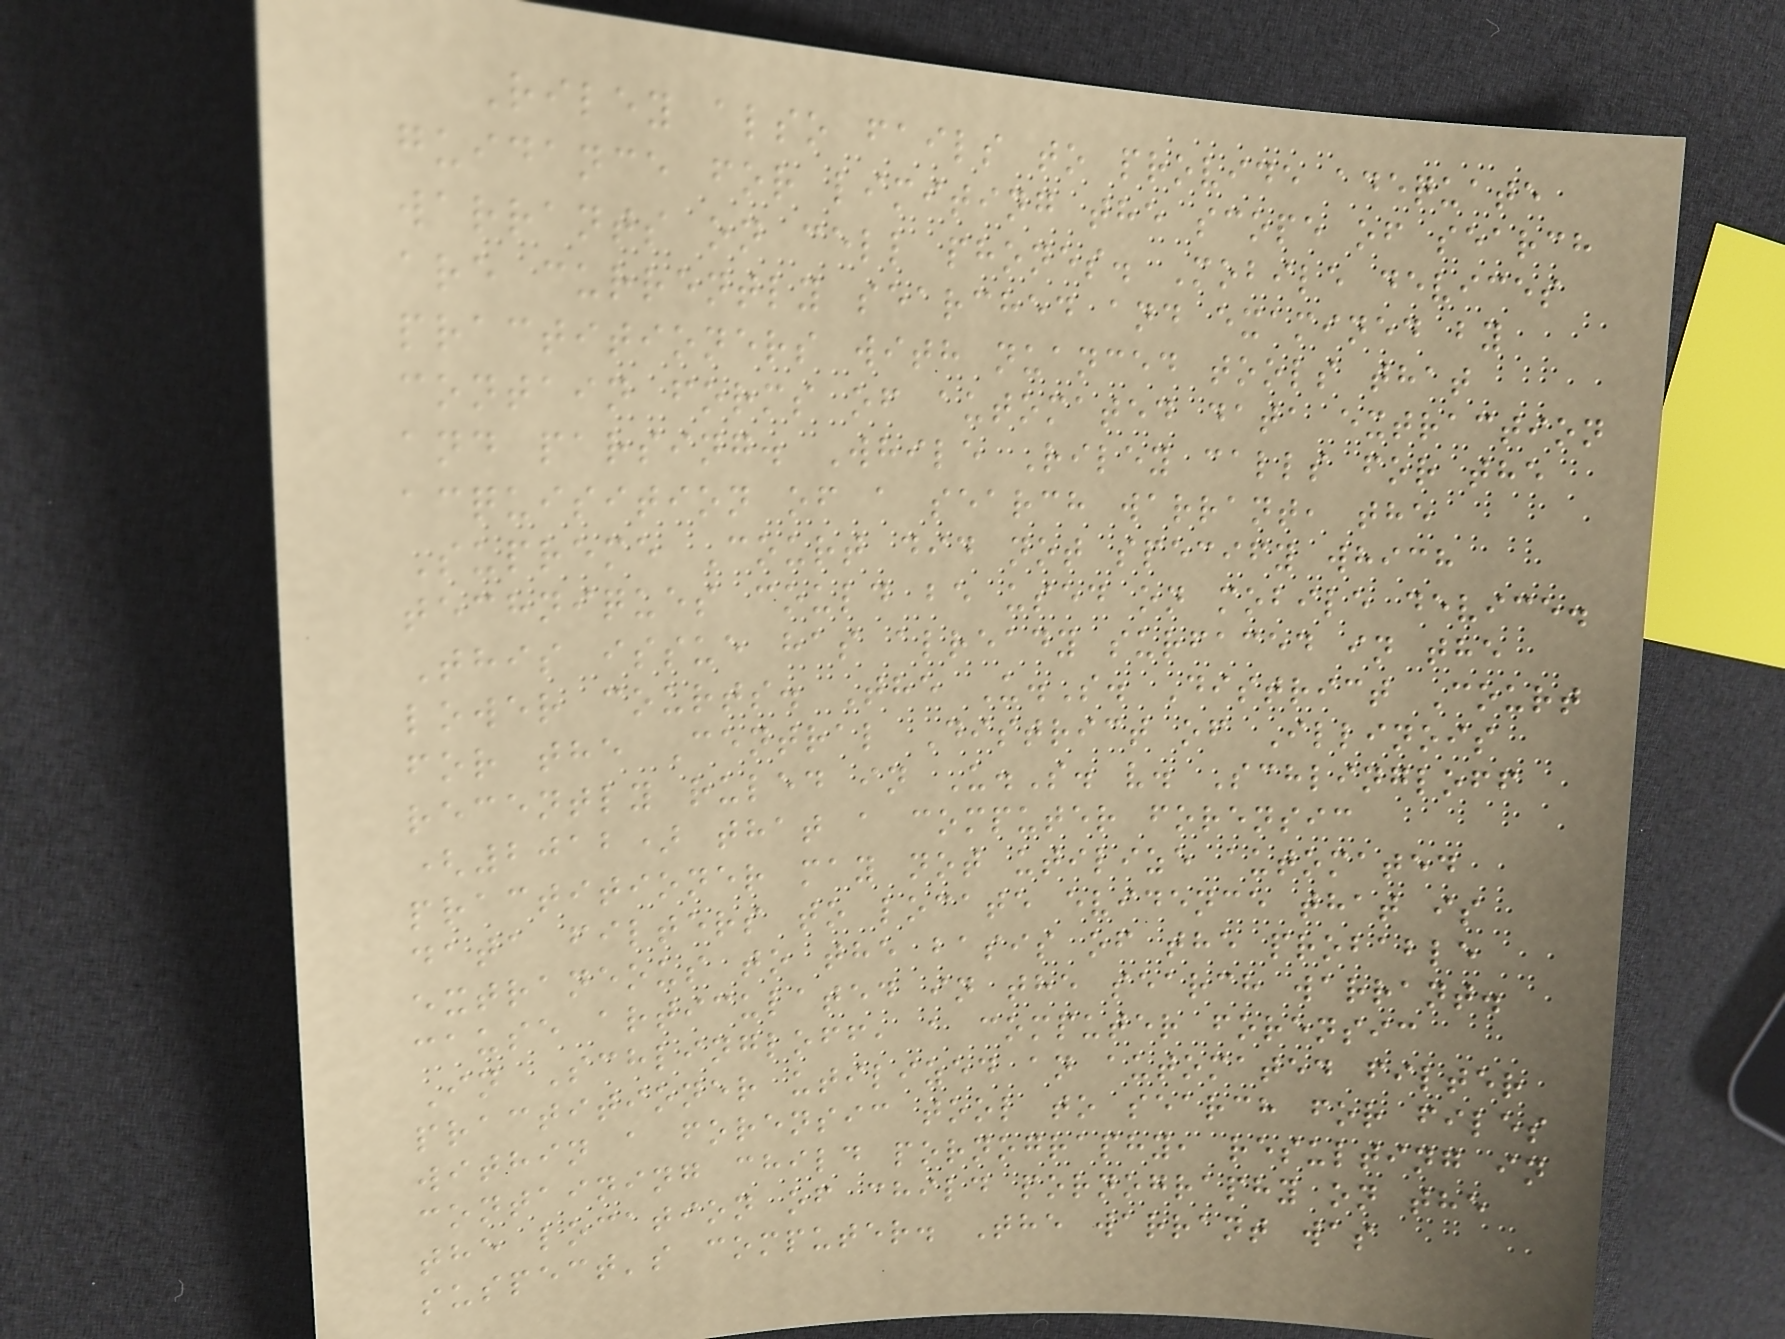Riley also fails to provide adequate
guidance for limiting the scope of search
warrants on cell phones. Mobile devices
are currently searched and examined by
practitioners with nuanced tools that
contain forms of automated data extraction
and parsing. While Riley calls for the
acquisition of a search warrant, the
Supreme Court did not specify which
techniques could be used on mobile device.
This issue has already surfaced in the
lower courts. The U.S. District Court
for the Central District of Illinois
recently ruled in U.S. v. Schlingloff
(2012) that a computer forensic
practitioner may not utilize automated
data filters to locate evidence that is
extraneous to the basis of the probable
cause articulated in the search warrant.
In Schlingloff, a computer forensic
practitioner utilized an automated filter
within a forensic tool to search for files
containing child pornography, resulting in
the location of child pornography on the
suspect's computer. The warrant was
